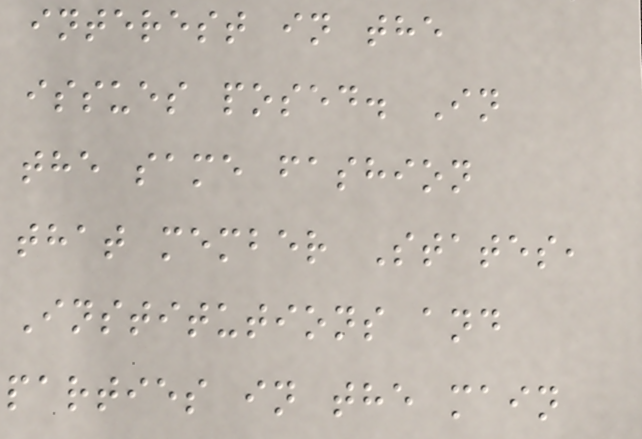interest in the
issues posed. In
the same fashion
that member States,
Institutions and
parties in the main
